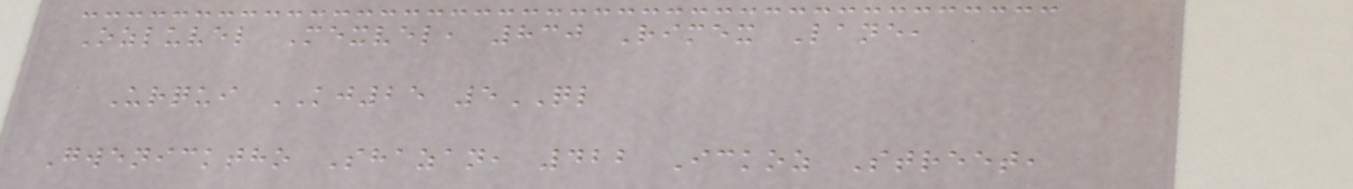Ozluvel Mexvel, 830 Rimex Lane,
Urqui KJ25 5QL
Gwenicktho Shazan, 422 Ickoz Street,
